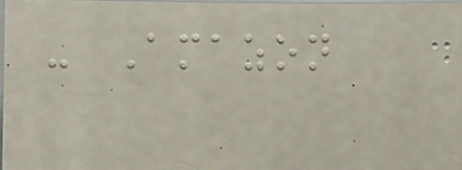- Amazon
